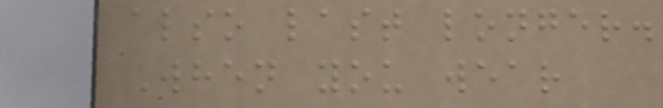also last longer.
When you wear
